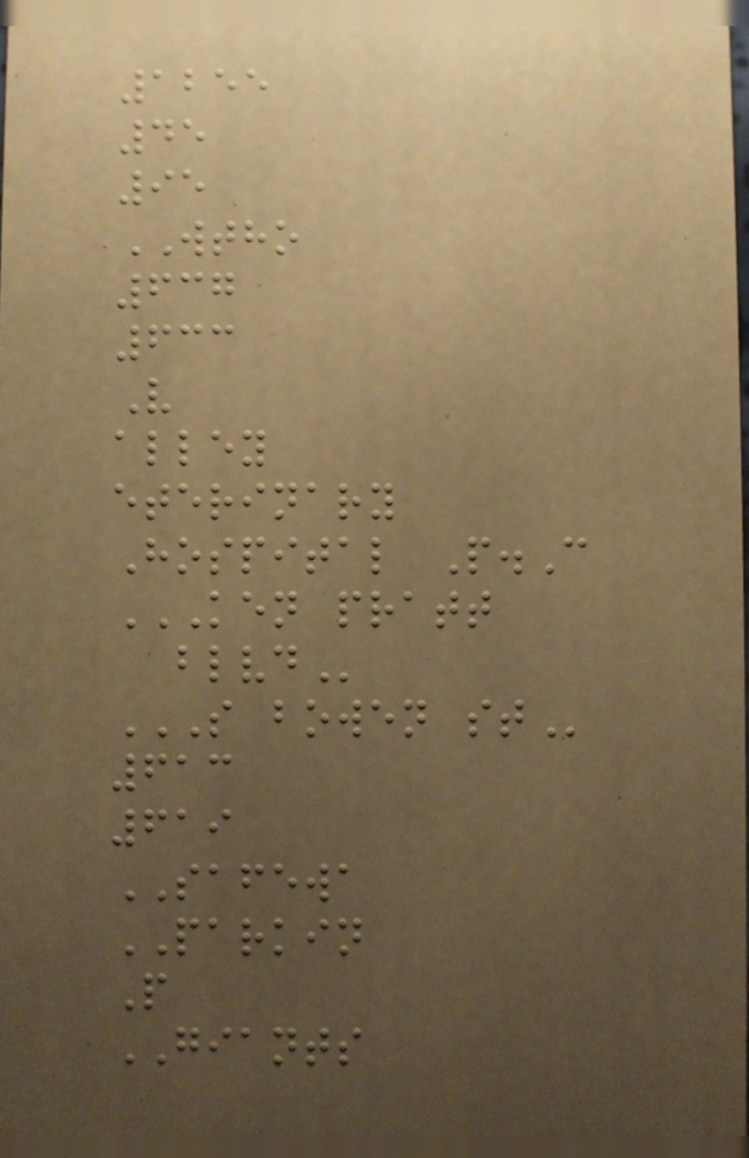1255
45
95
WTHO
637
633
V
alley
eterinary
Hospital P.C
KEN PRATT
BLVD
S BOWEN ST
613
619
SAFEWA
PARKIN
P
GIANTS
